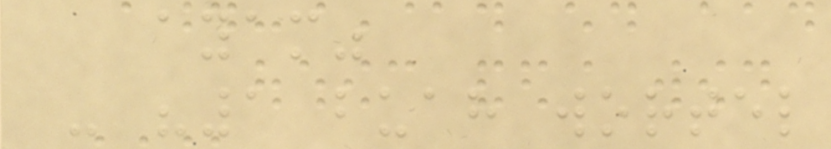ayam"
- "1 buah wortel
